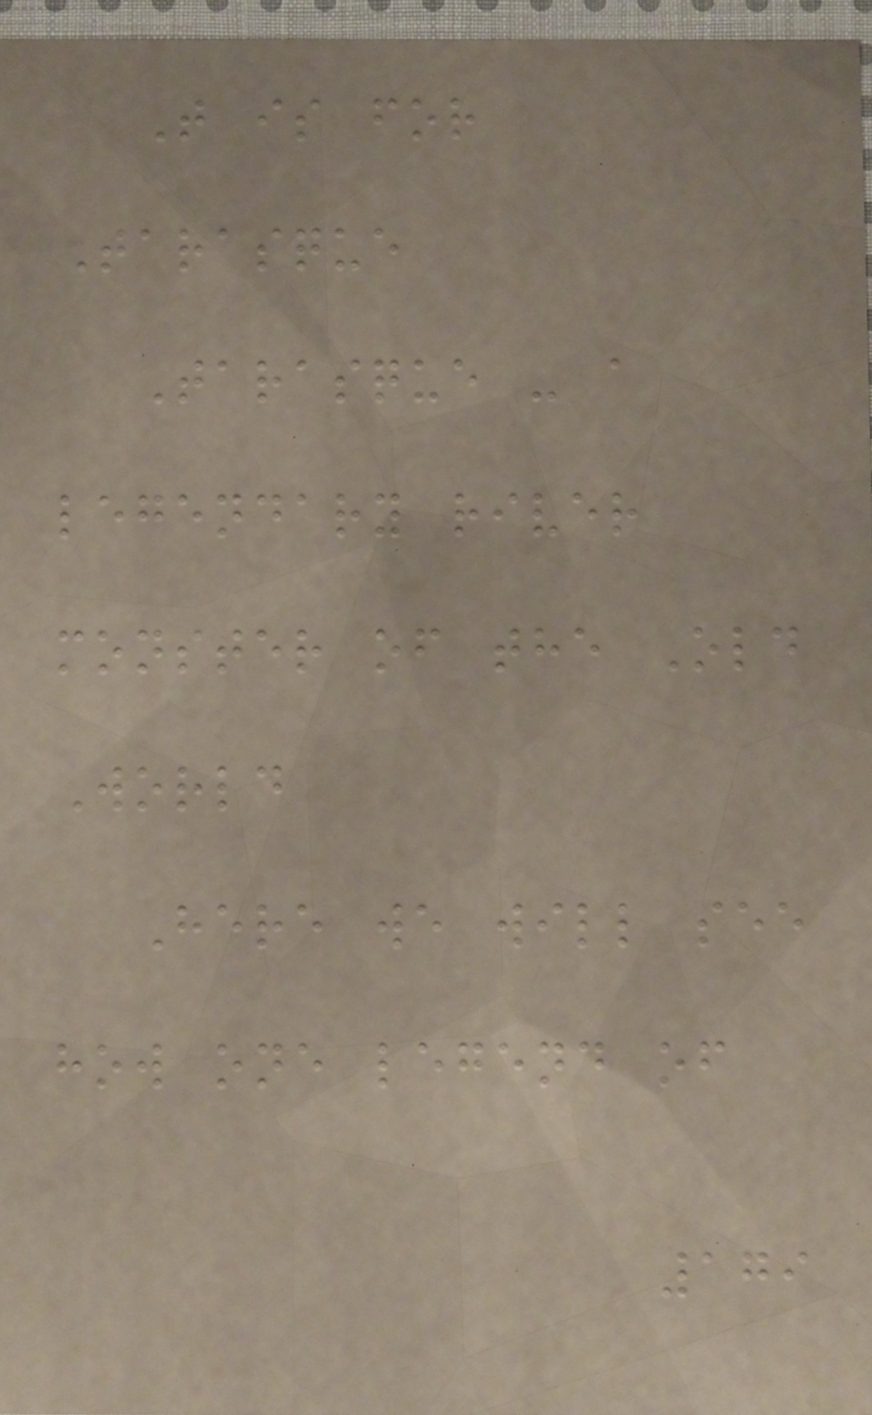T is for
Tarasque
Tarasque - a
legendary river
monster of the Old
World
Here we will see
how one legend of
179
